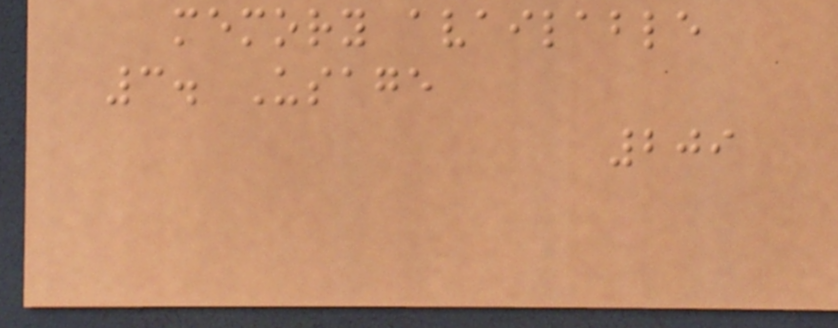memory available
3. Usage
209
